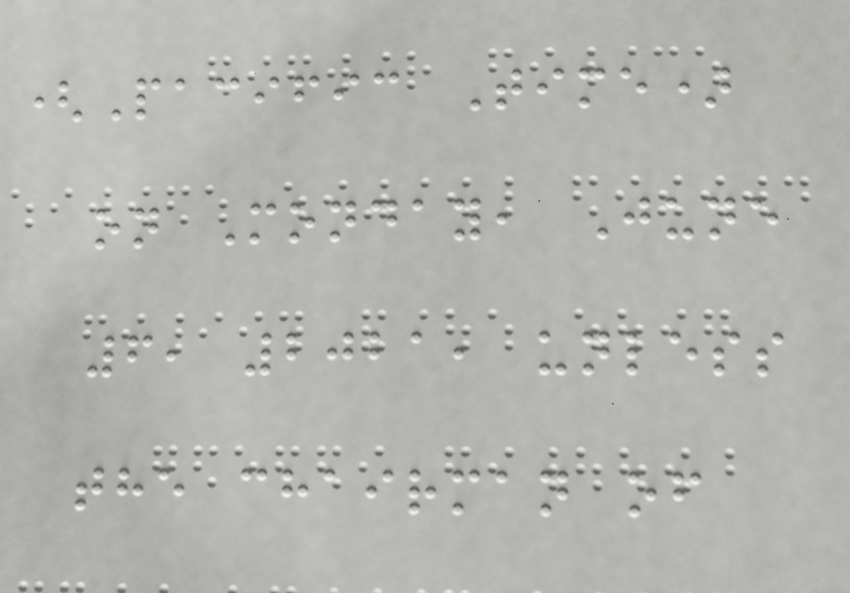(Pacific Time)
on Monday, June
6, 2021, unless
the chairman of
